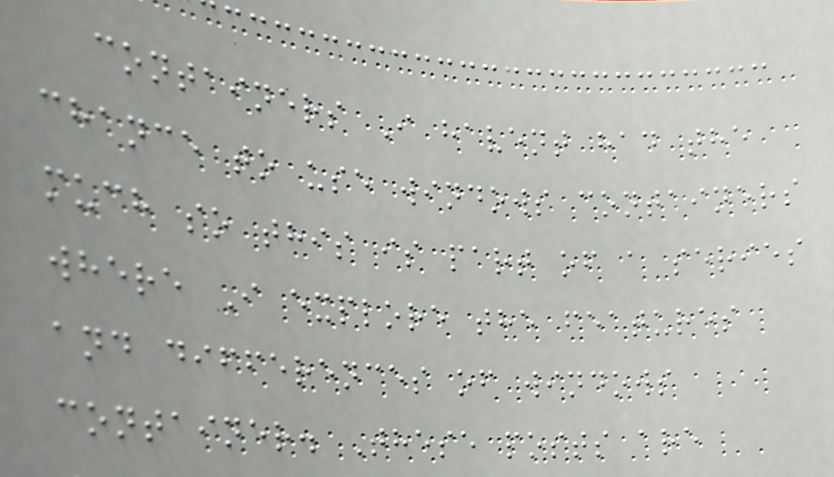containers I havent had the
chance to use windows containers
much so this is part of a series
where I explore the features
and differences of windows
container. These posts are
